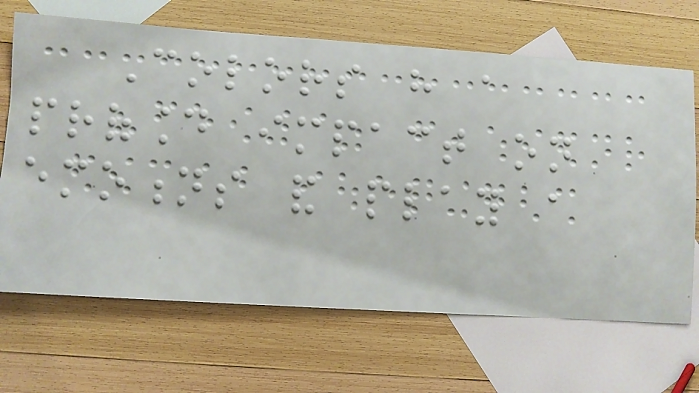Colors have a
profound impact on
emotions and play a
